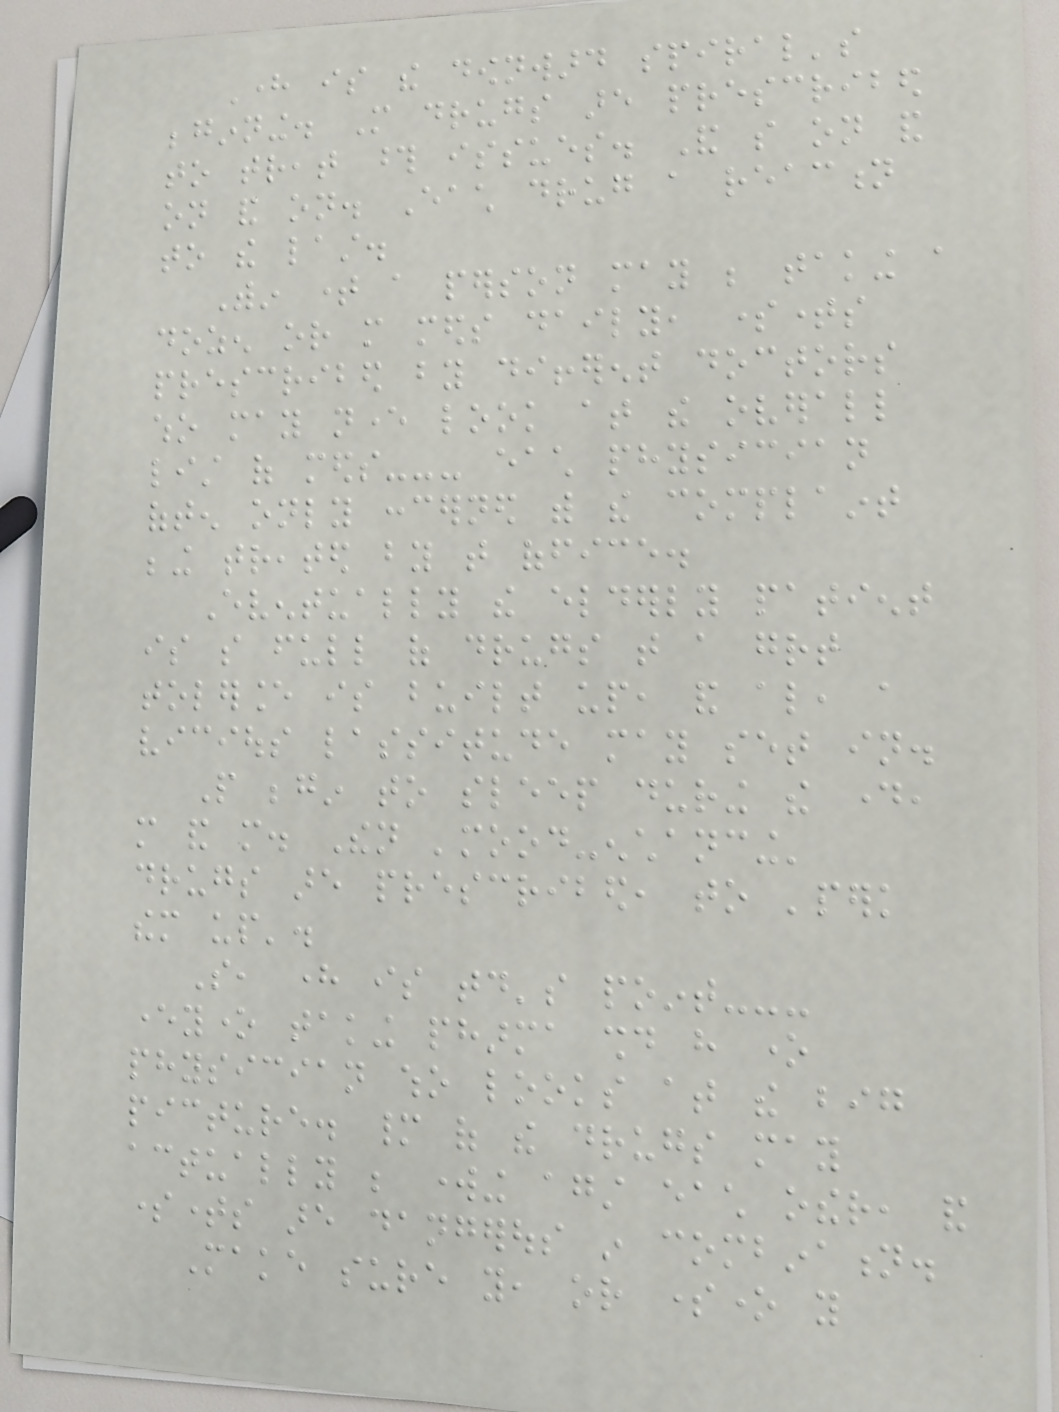Here is the downward spiral's
beginning. More drugs are prescribed
to treat those issues. And so on and
on and on. Each drug a reaction
to the last.
Within time a person may be taking a
dozen or more meds daily, sometimes
prescribed by different doctors
who may never look at the overall
list of meds--- each physician
often only concerned with the complaint
being treated by that office.
Eventually the elderly patient
is so full of drugs that a great
tolerance is built up, and also, a
vicious lassitude may set in.
People begin to sleep during the day,
more and more. Then 'mood-enchancing'
drugs are prescribed, to 'perk
them up'.
So, here is today's point---
everyone taking pharma should have one
physician who looks at the big
picture. many of the drugs may
actually be working against each other, and
sometimes are dangerous in combination.
Make sure you, or someone you
